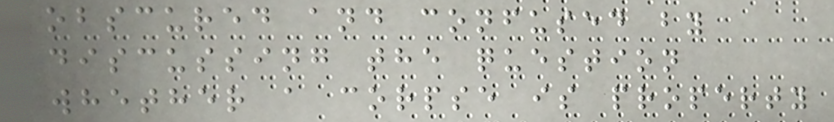obscured and confused by
discussing the question
whether a corpse is property
